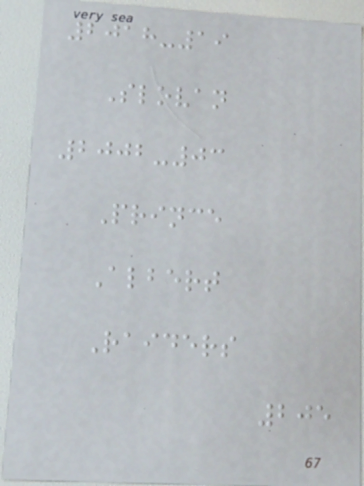2018-19
Slovan
2002-03
Prince
Albert
Raiders
205
